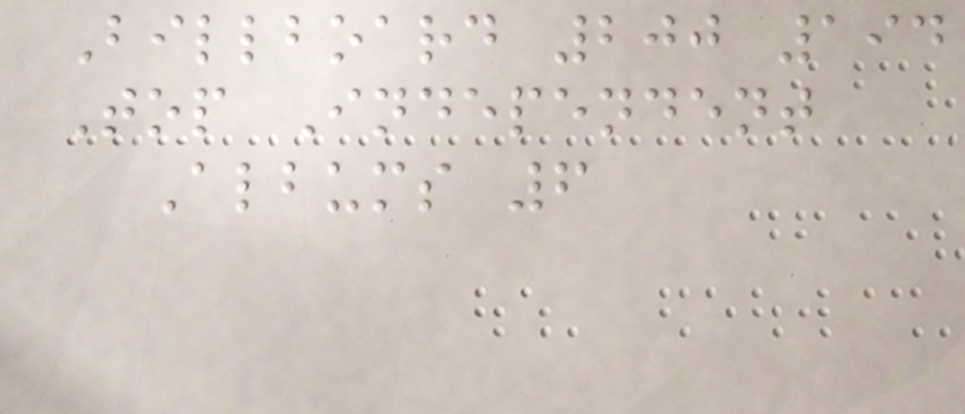Billboard 200 194
Top Independent
Albums 6
